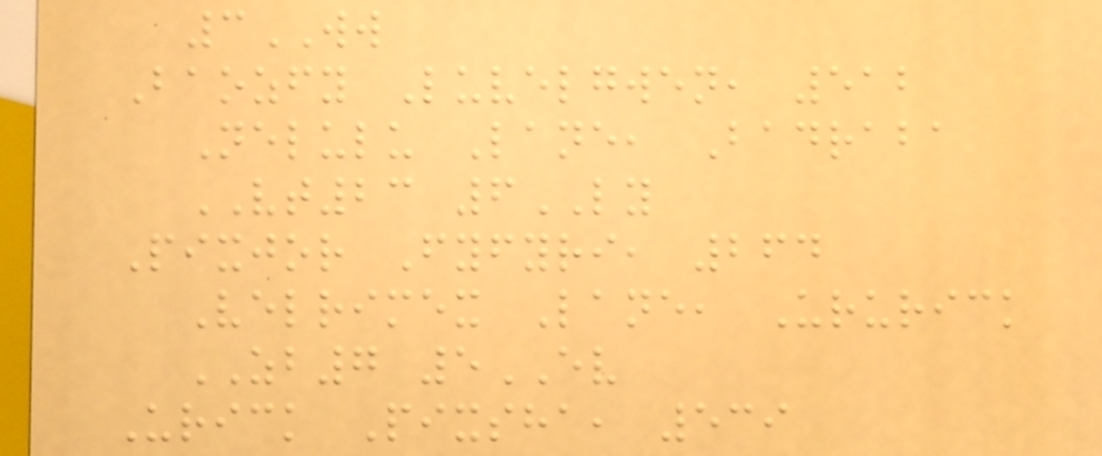3WW
Baozfy Luvelgwen, 512
Nelulu Lane, Badraba
VT23 6LY
Pixjor Fyfyri, 264
Velrimex Lane, Ururick
ZB7 5EV
Urick Pixsha, 539
